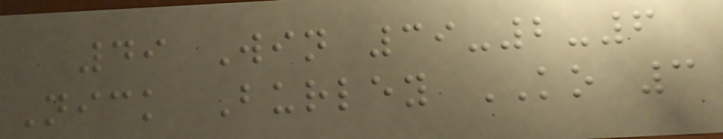49 Win 39-2-6
Nick Burley KO 3
